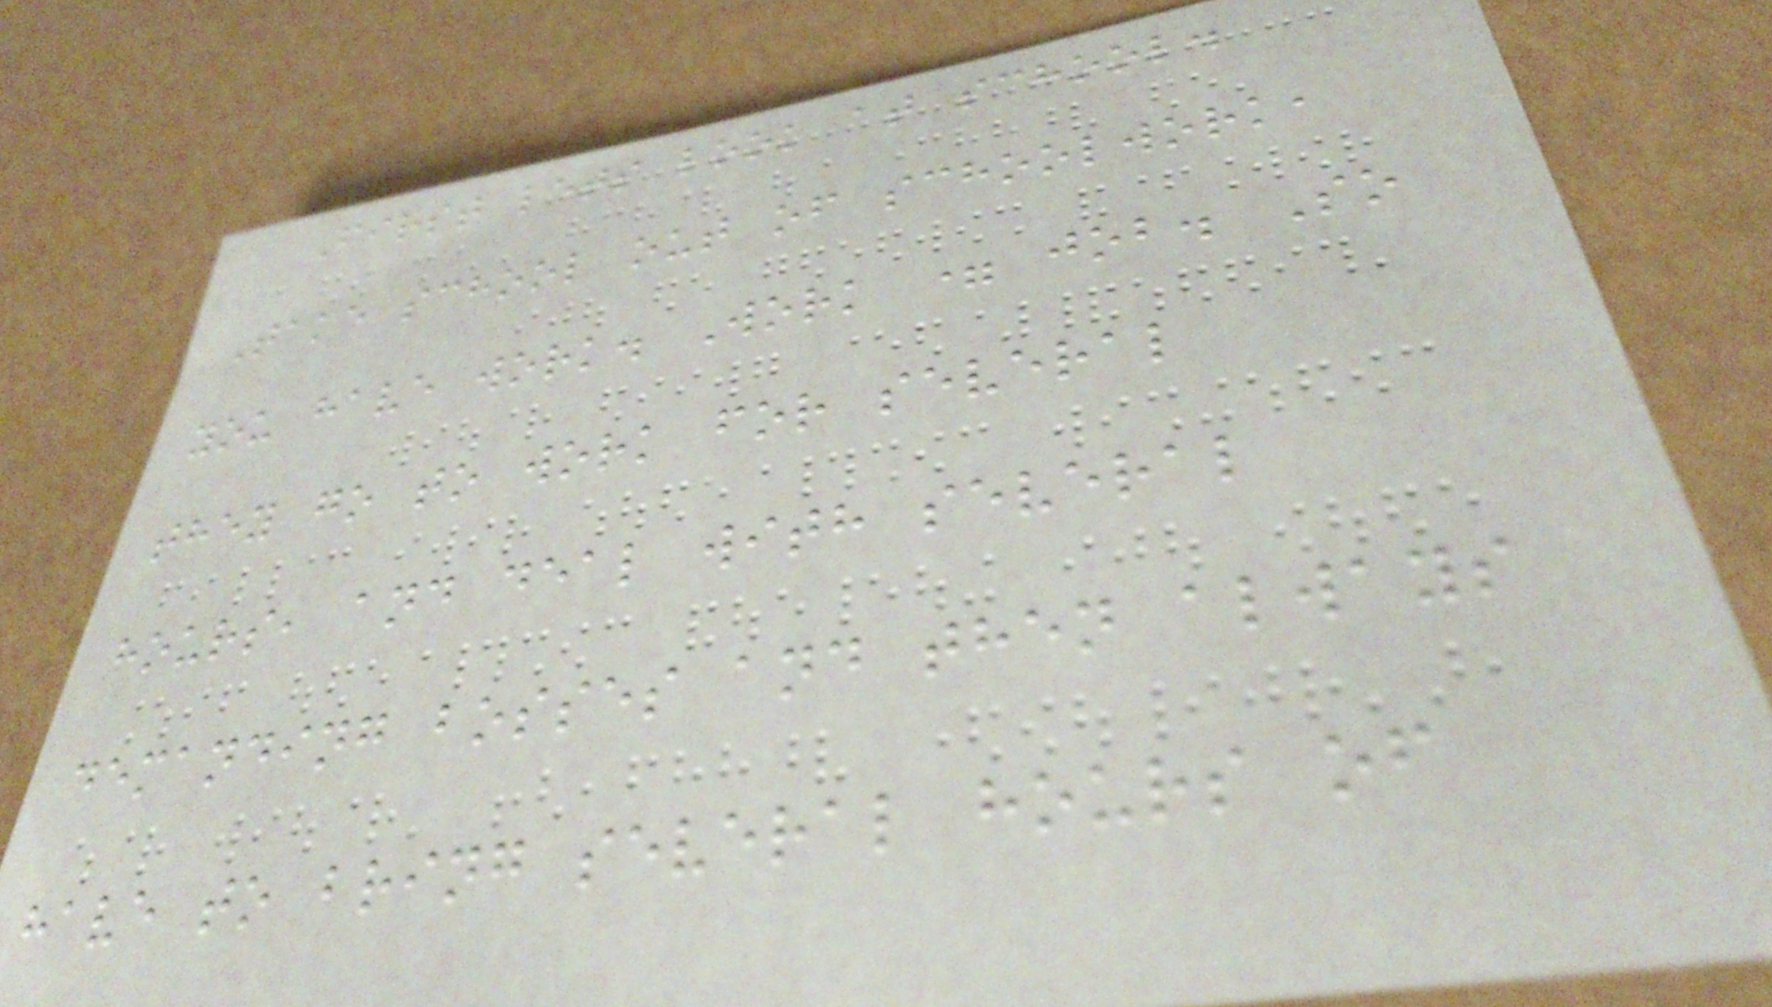First lets look at school.
Take school out of schoolwork,
you have work. Work = job. So
they go to work for several
hours, and deal with several
demanding bosses and then always
have to bring several hours of
